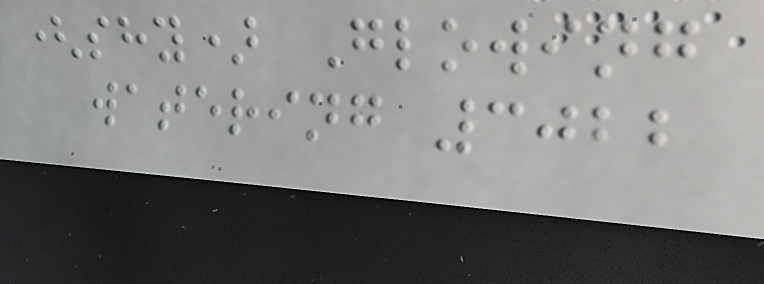(shy) Glowing
watering 3022
